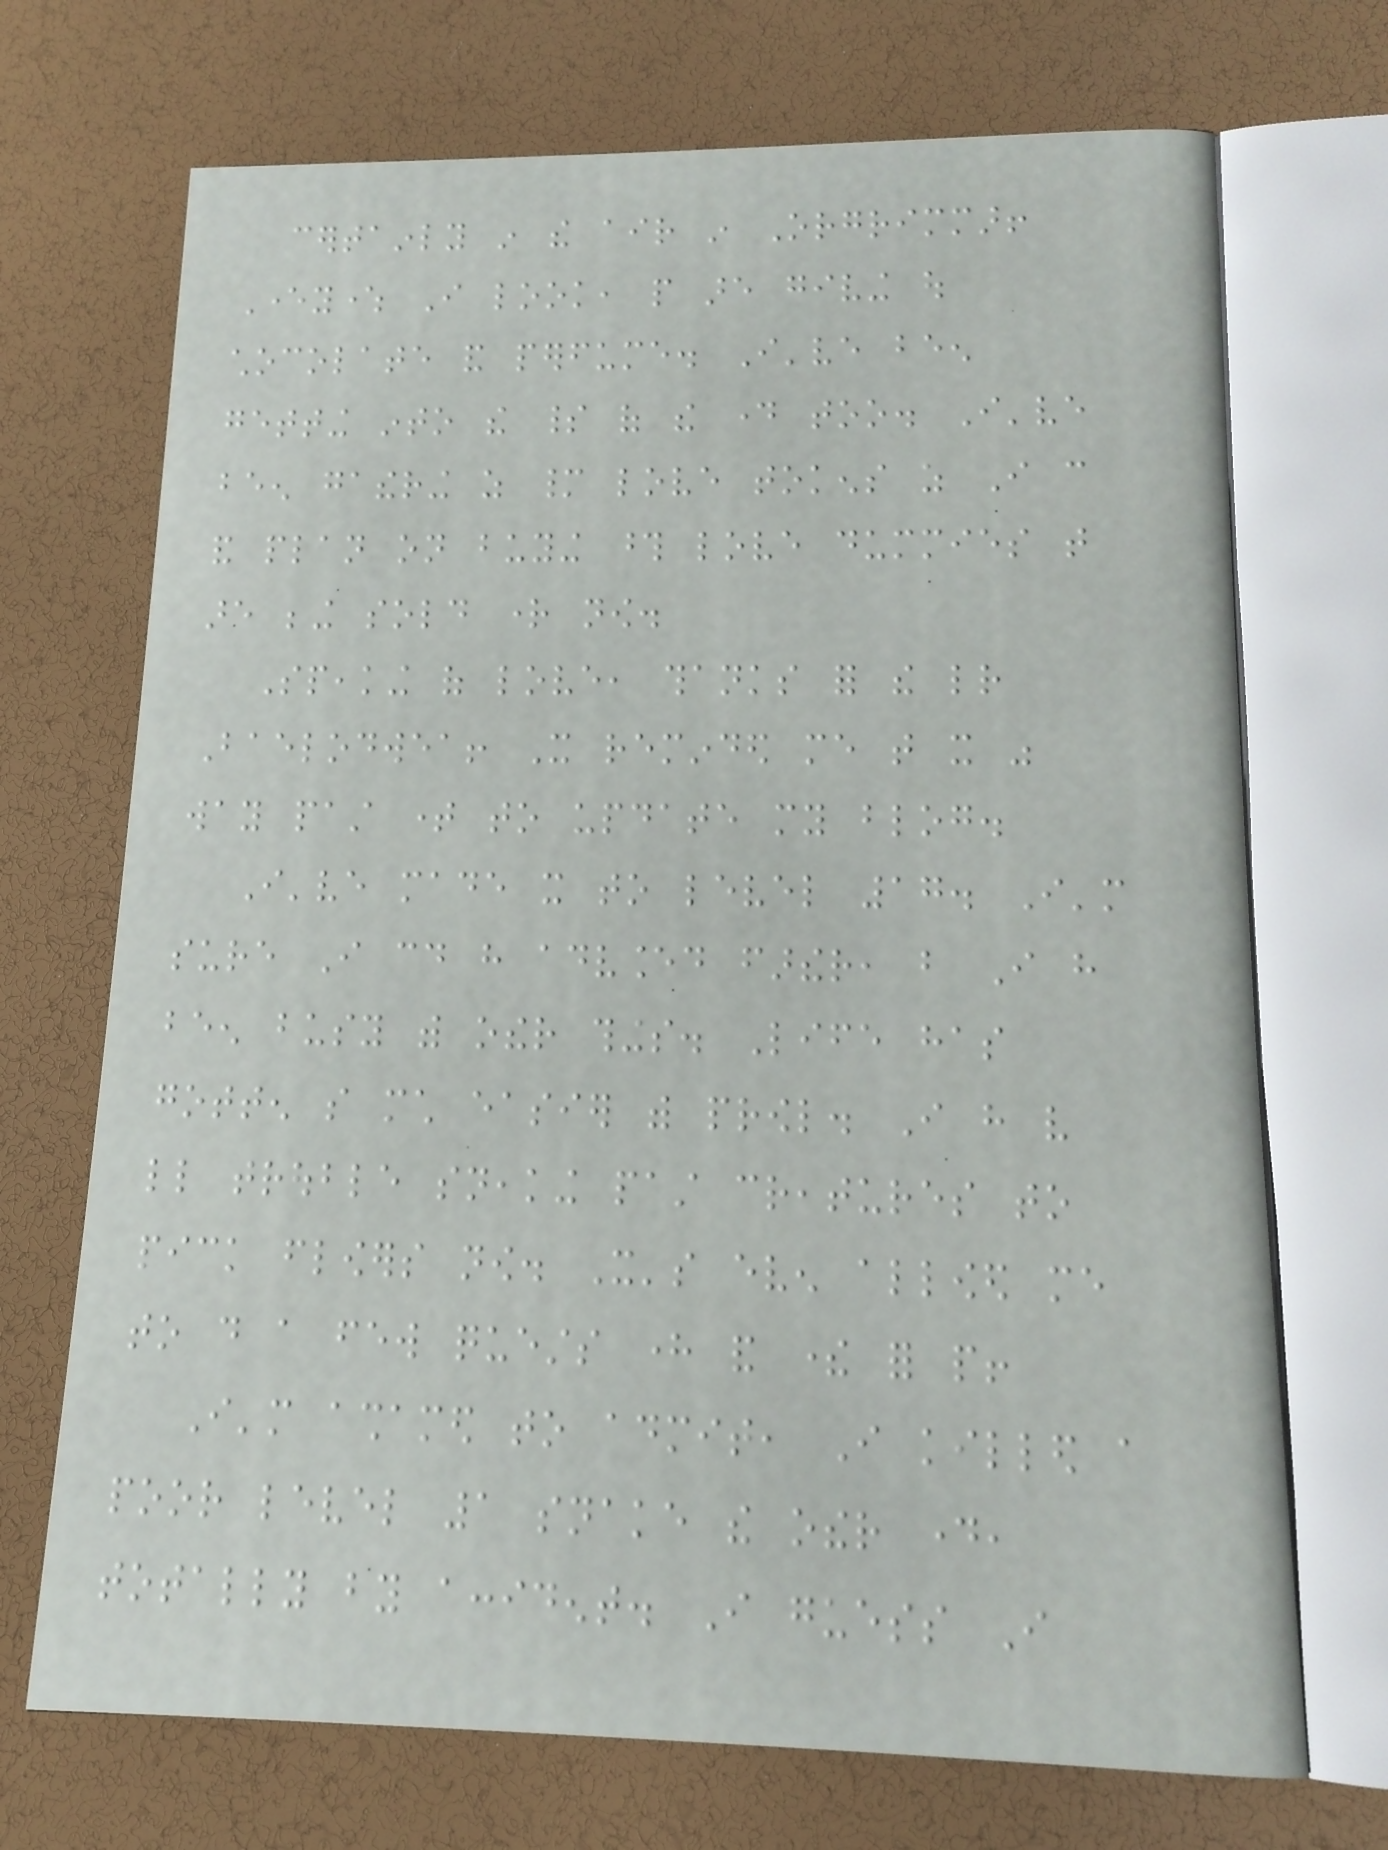certainly in the air in Orgrimmar!
Everywhere I look, people are giving out
chocolate and perfume. I've been
getting into the spirit of the day too. I've
been gathering as many love tokens as I can
and plan on buying those love dummies that
are being sold right now.
Speaking of love, thanks for the letter
Baelodwea! It reminded me that it was
way past time to update my blog.
I've made it to level 17. I'm
sure I could have advanced farther, but I have
been busy with other things. Life has
gotten so much easier with prowl. I have very
little trouble sneaking past creatures to
pick flowers now. It's even allowed me
to do a few quests here and there for people!
I'm ashamed to admit, I killed a
poor level 1 snake the other day,
totally by accident. I guess I
